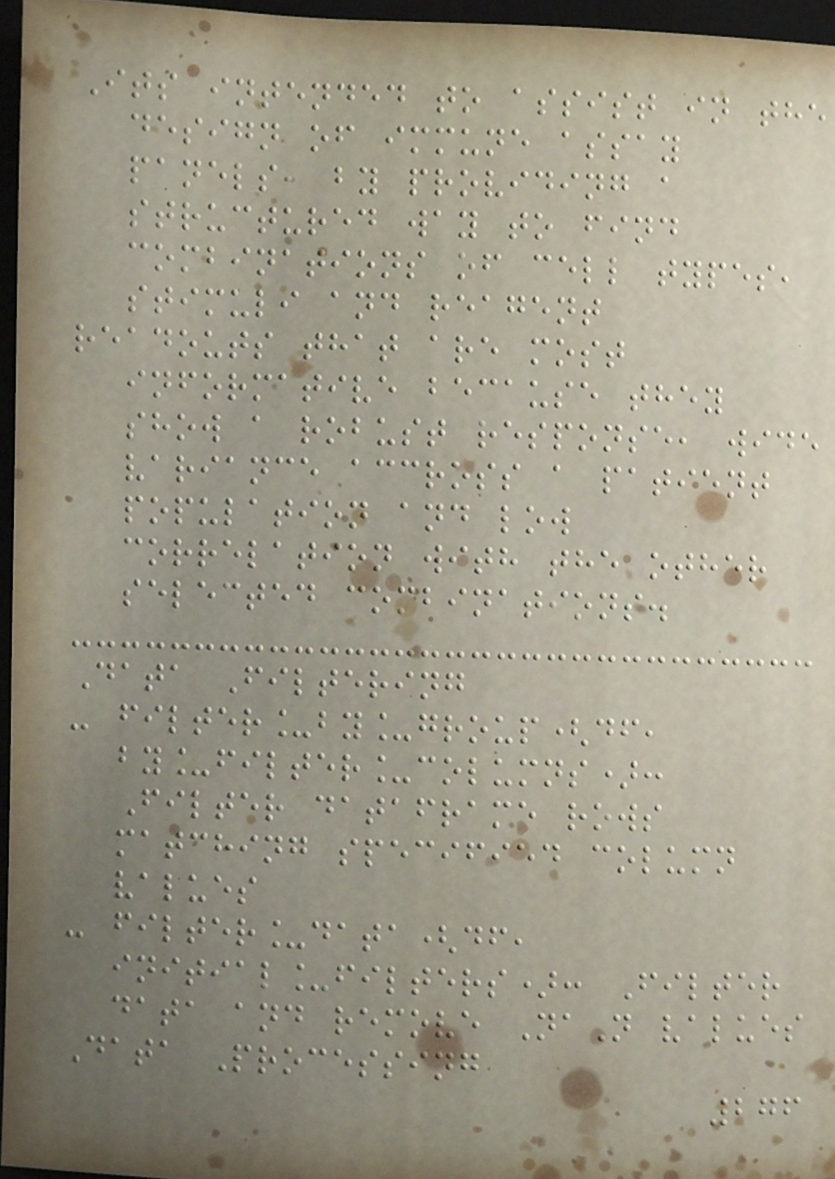Its intended to assist in the
design of immune assay
panels, by providing a
structured way to find
combinations of cell types,
stimuli and reagent
readouts that are most
informative because they
show a robust response, wide
variance accross a patient
population and low
correlation with the other
selected combinations.
Data Filtering
- filter_by_group(df,
by_filter_columns):
Filter dataframe rows
matching specified column
values
- filter_data(df,
initial_filters): Filter
data and remove NaN values
Data Processing
276
